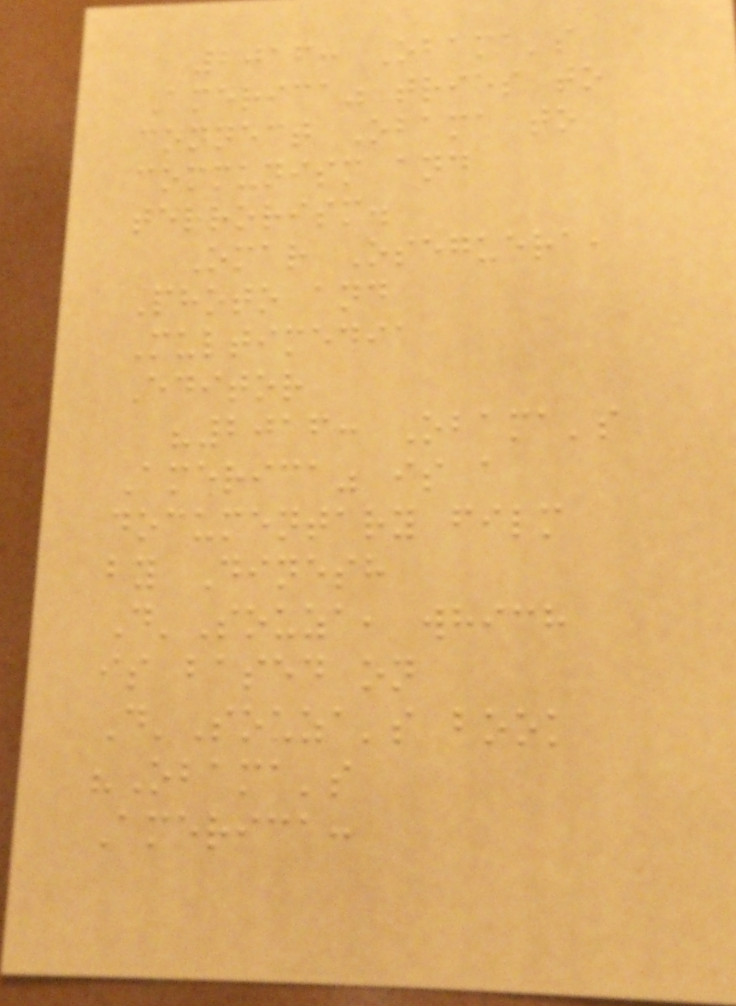2016: Obama's
America" tries to
connect Obama to
communism and
terrorism.
Omar Oseguera,
Photo and
Multimedia
Editor
"2016: Obama's
America" is a
documentary film
by Dinesh
D'Souza, which
is based on
D'Souza's book
"Obama's
America:
